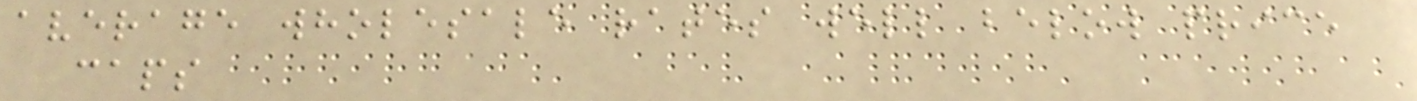average wholesale rates well below price
caps
